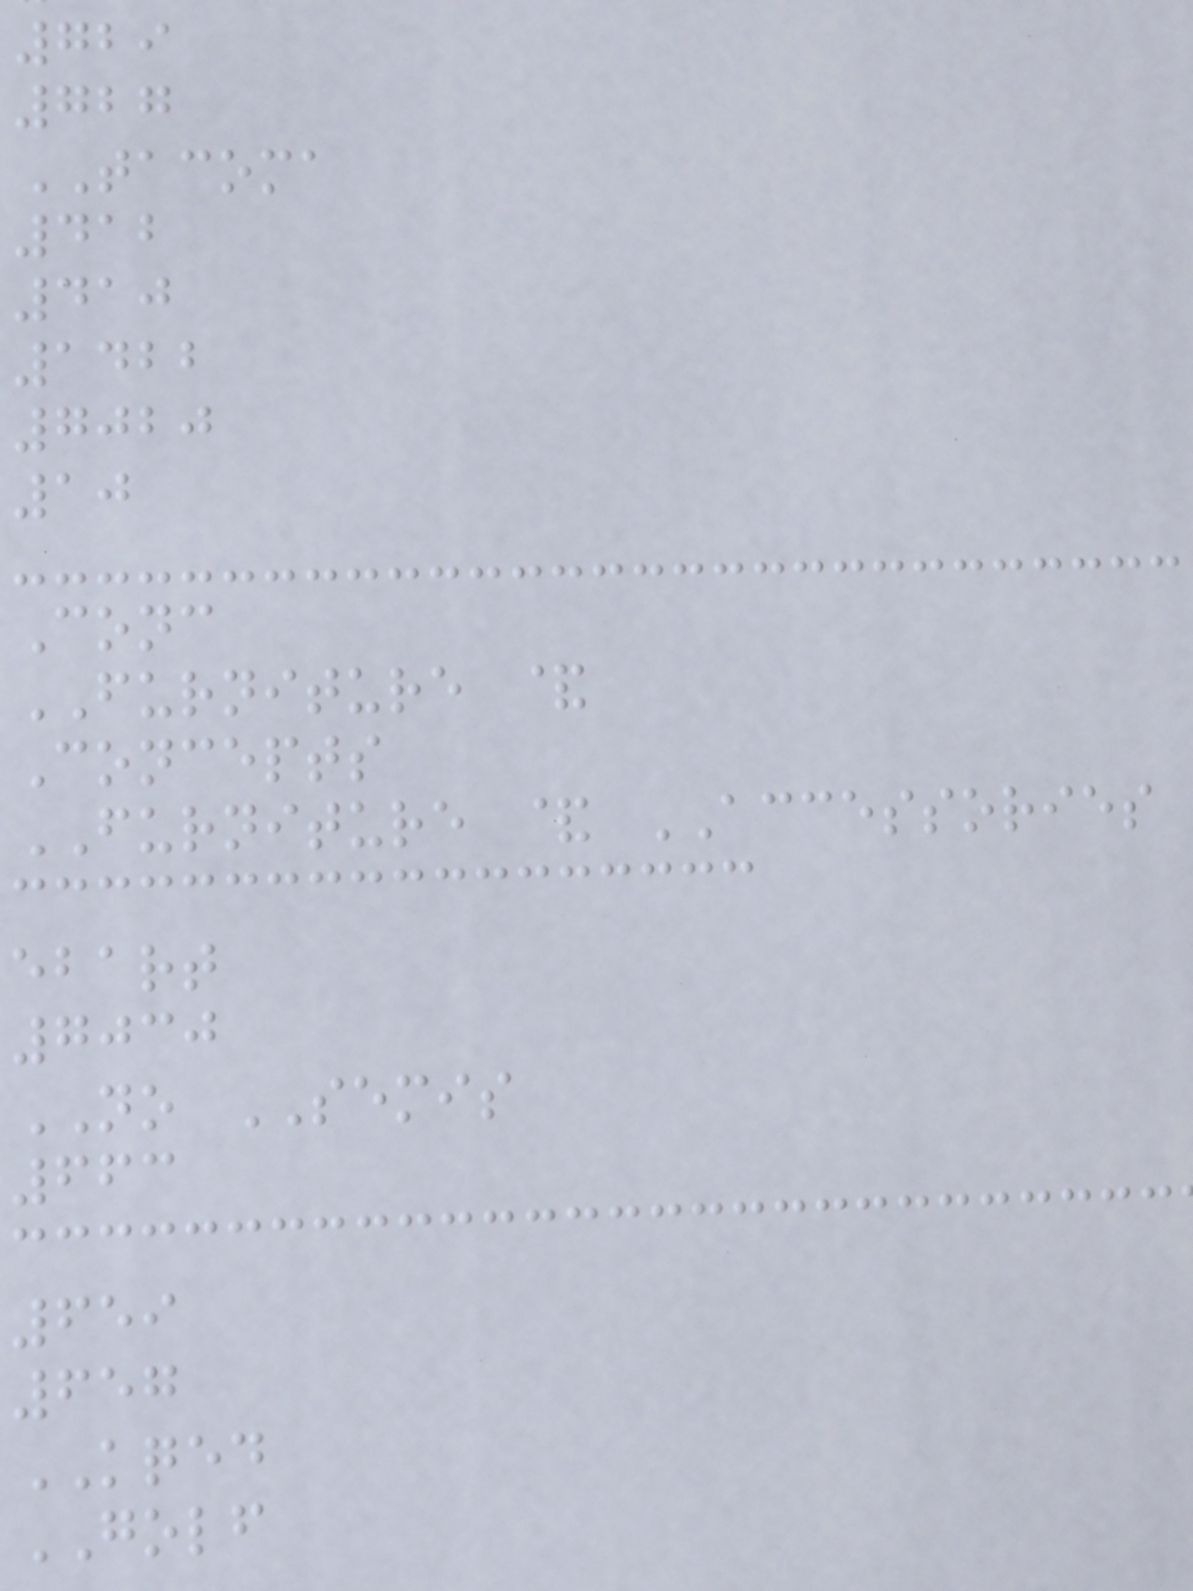729
727
TACOMA
412
410
1422
7020
10
Conc
FURNITURE &
Concepts
FURNITURE & ACCESSORIES
ebart
7030
NO SEMIS
663
659
657
KQED
GOLF
